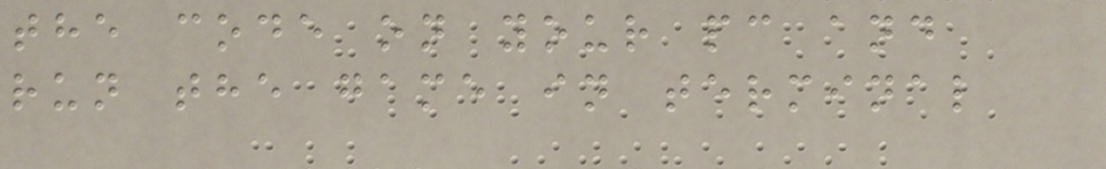the code on your pc and
run the game in terminal
